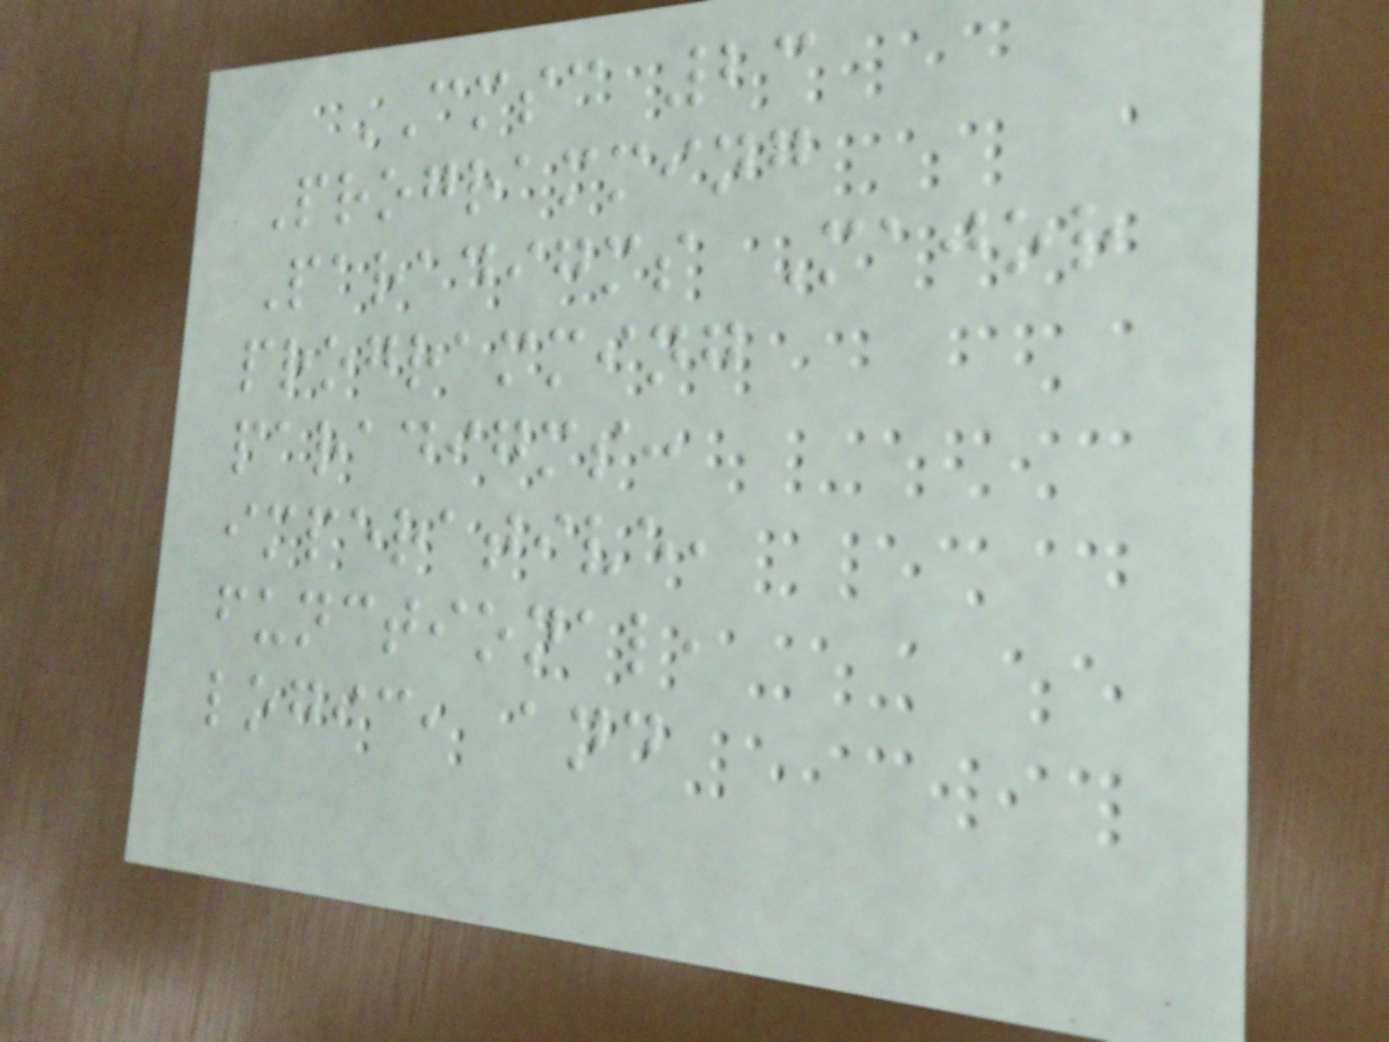CMSC 23
Programming
Paradigms Major
programming
paradigms:
imperative,
functional,
logic, and
